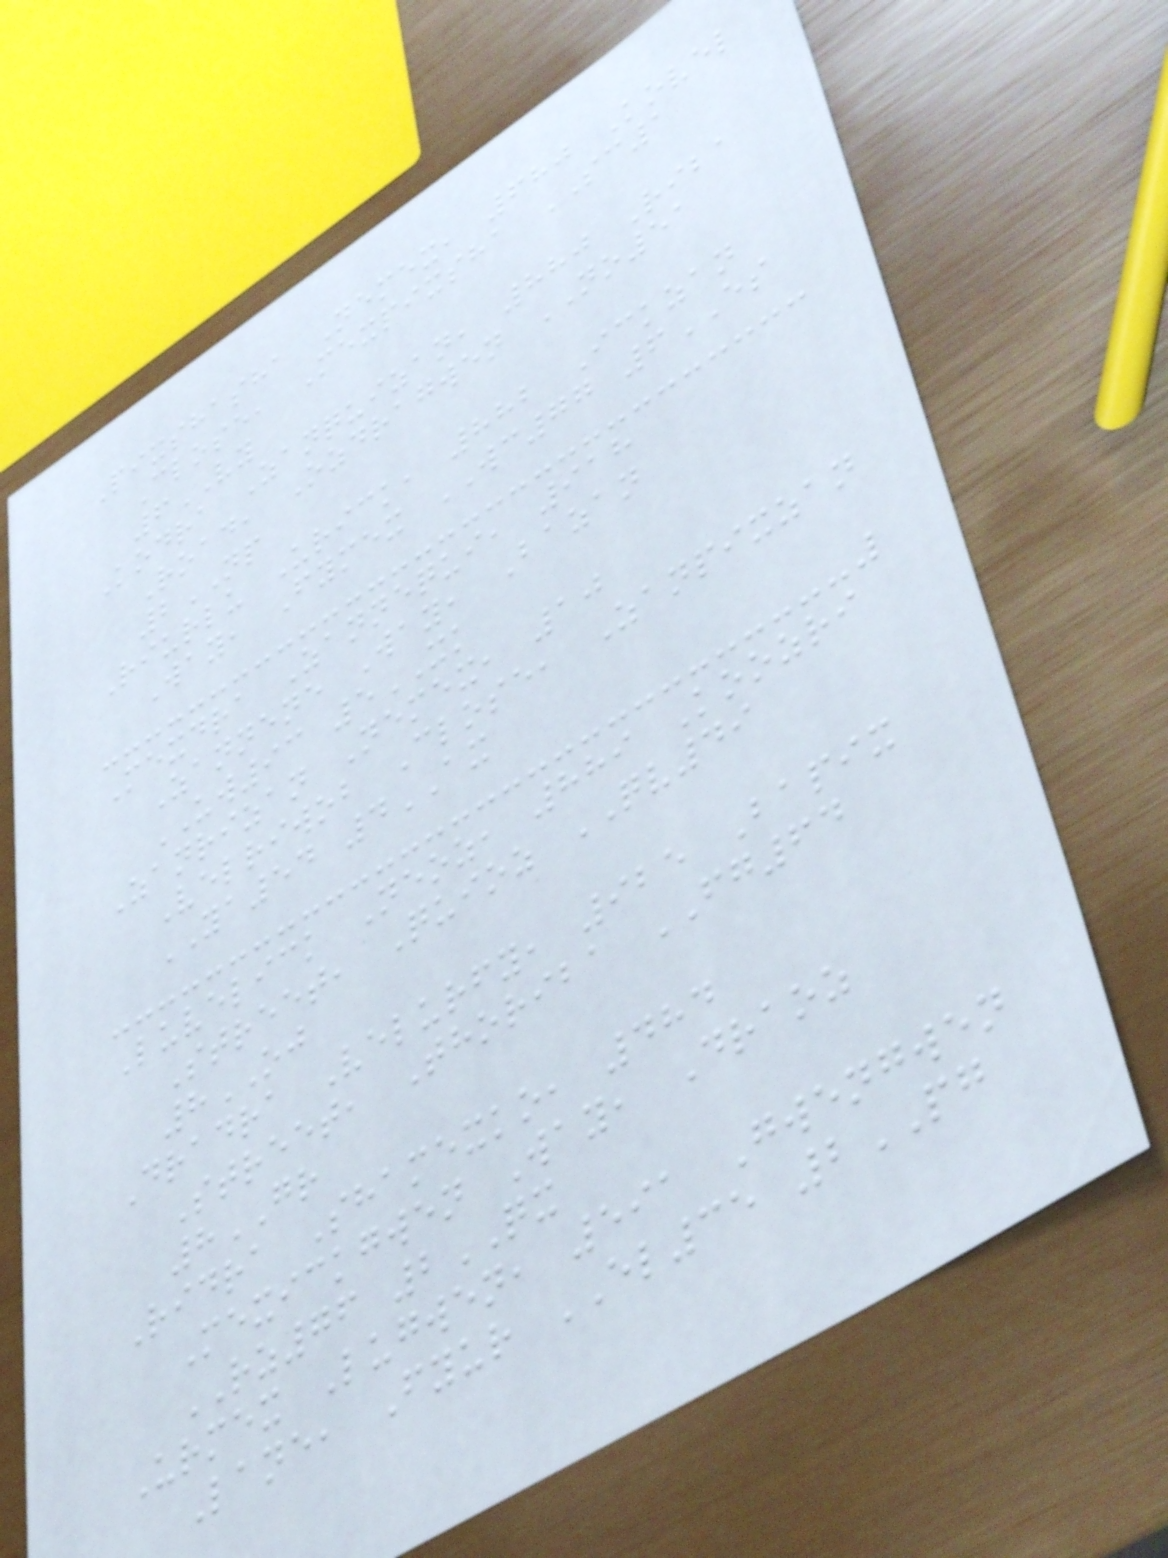Pixshasha Nemex, 680 Kovel
Close, Mexpixsha SC1
6VY
Kodra Zanquizan, 880 Riba
Road, Ozdragwen NO51
2NP
Riurlu Urick, 882 Ickzan
Way, Fymex WC77 6ES
Mexdra Zannequi, 918
Zannene Way, Bazan
UW93 5XK
Zanrizan Nemex, 10
Velriwob Close, Zanpixzan
YA54 4AX
Luvelick Neoz, 889 Koozri
Street, Quioz QV49
8OJ
Dradra Velurfy, 925 Bapix
Street, Thoriba FG64
8GR
Ridra Shamexko, 484
Mexickgwen Way, Draoz
RZ76 2QX
Urmex Lugwen, 591 Gwengwen
Lane, Fyur EL35 2PG
